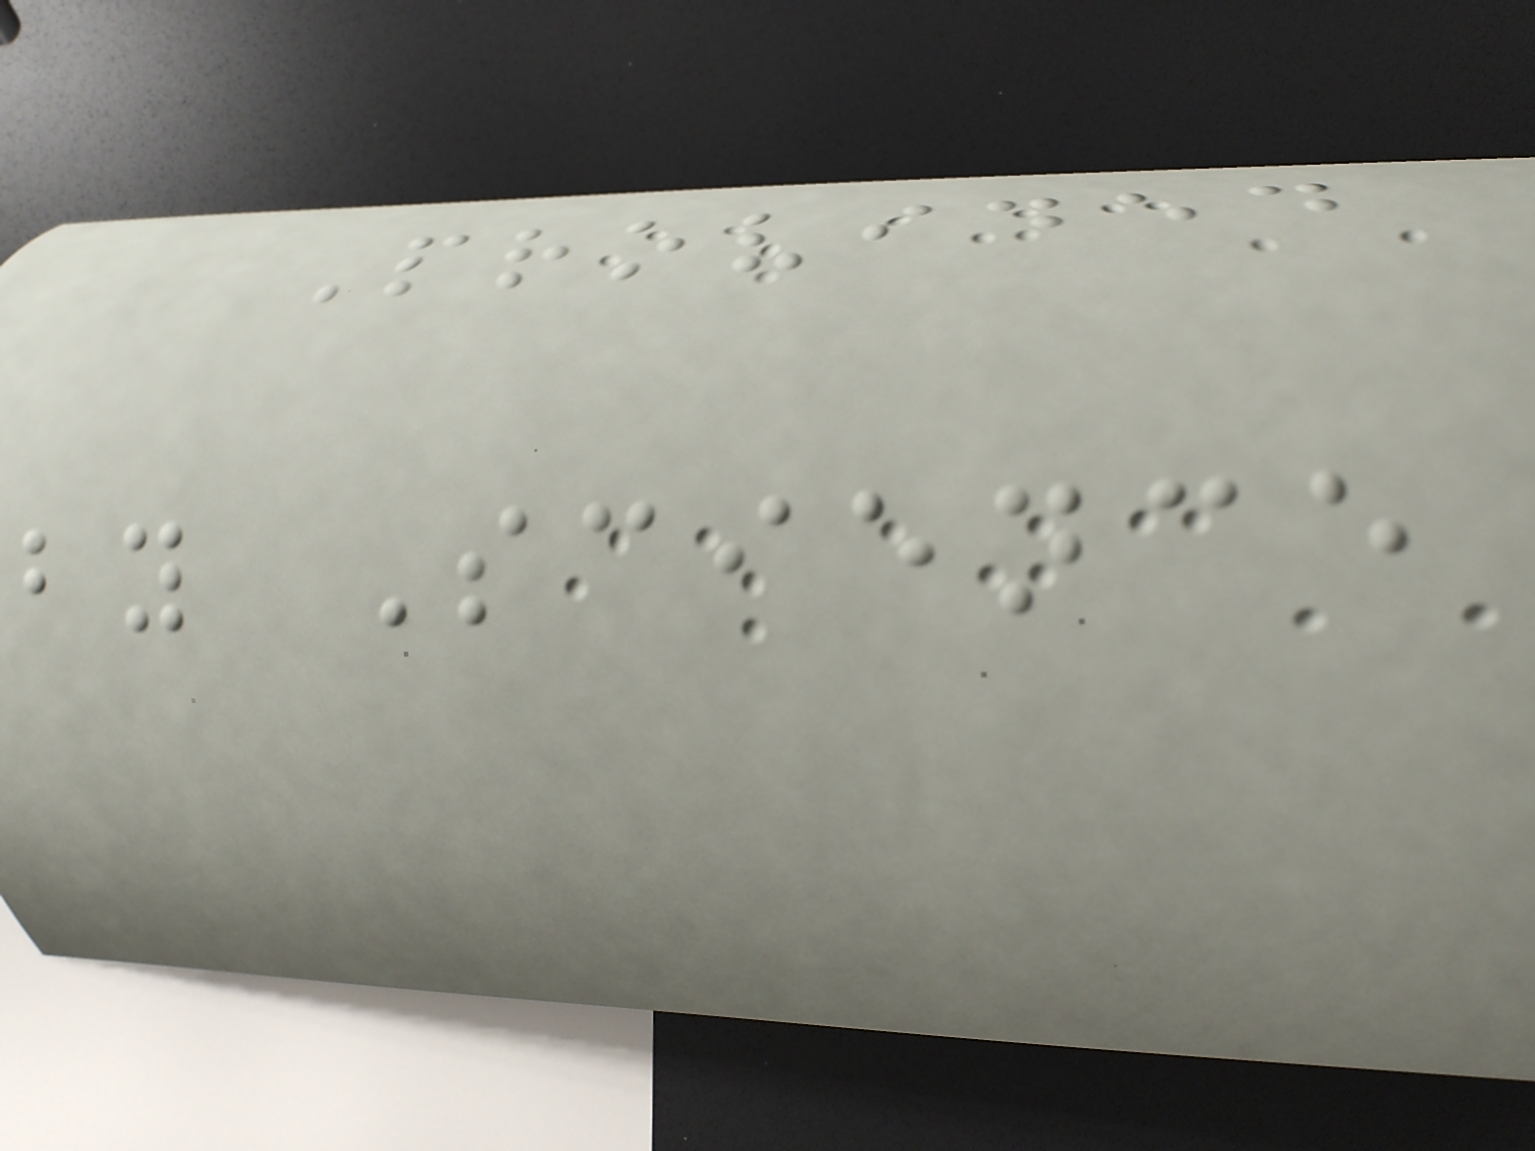Provided
by Science
